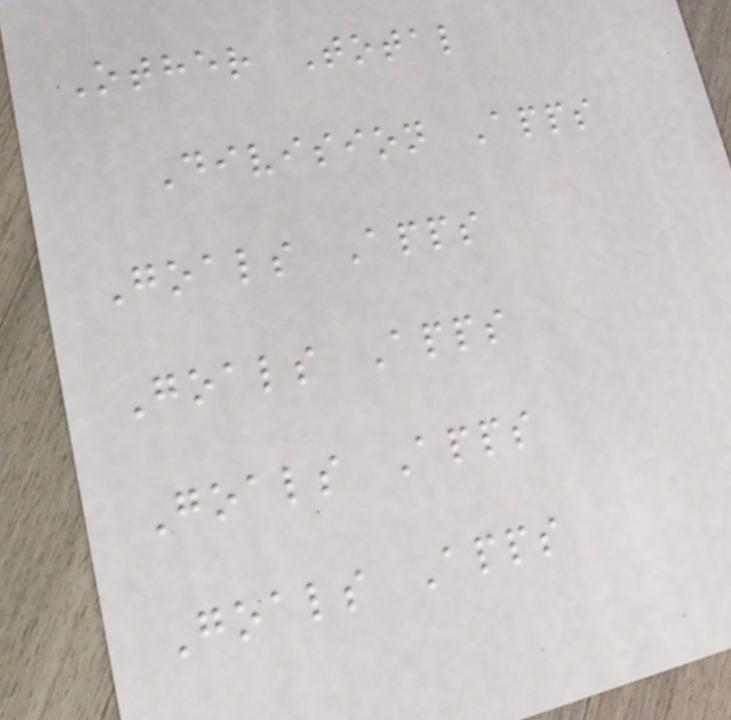Other Total
Division Apps
Goals Apps
Goals Apps
Goals Apps
Goals Apps
